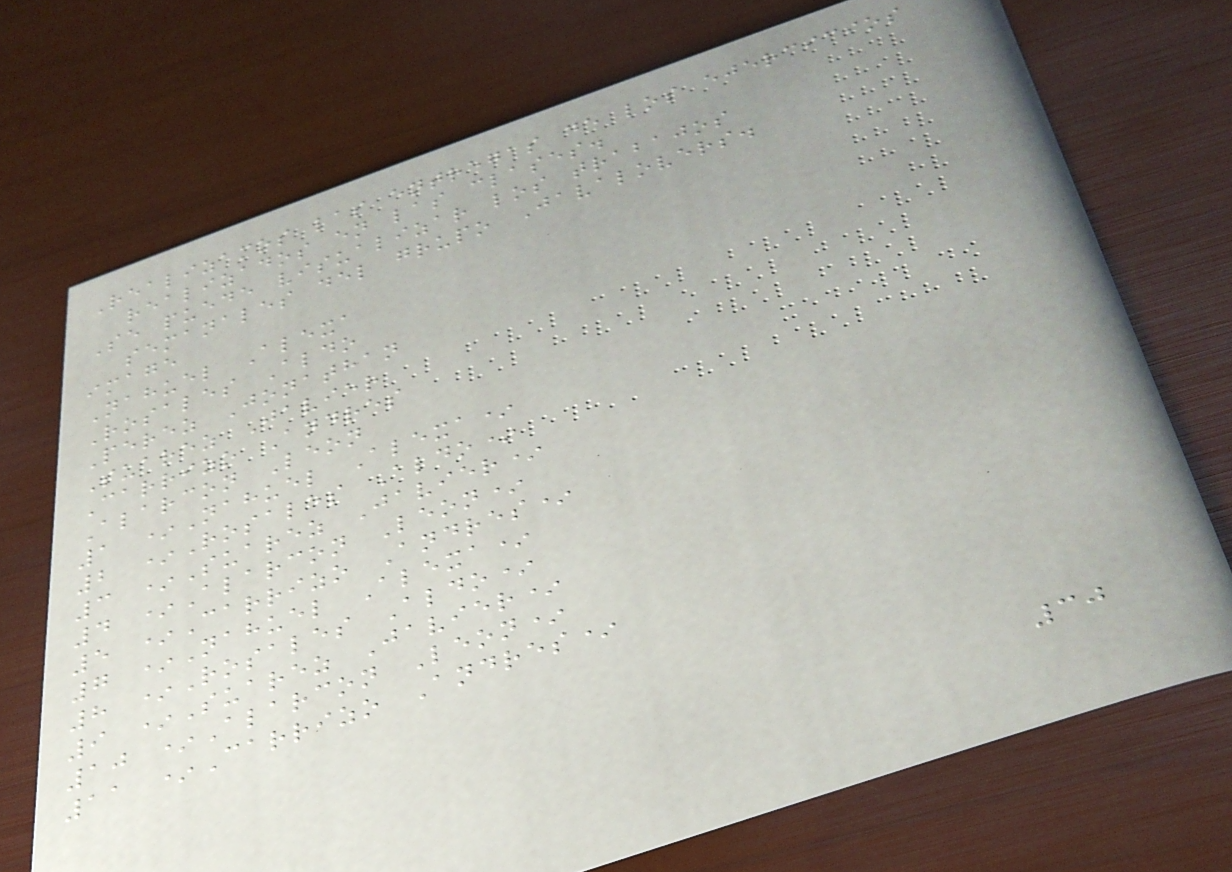Realizamos las entregas de los ejercicios
realizados en las clases.
Se puede visualizar los trabajos
semanales del grupo Javalovers.
image
Nahuel Alexa
Rosales Aldo
Perez Jonathan
Suarez Javier
Carrizo Andres
Alarcon Leon
1 *Nahuel Alexa*
2 *Rosales Aldo*
3 *Suarez Javier*
4 *Alarcon Leon*
5 *Carrizo Andres*
7 *Nahuel Alexa*
8 *Rosales Aldo*
9 *Suarez Javier*
10 *Alarcon Leon*
11 *Carrizo Andres*
30
